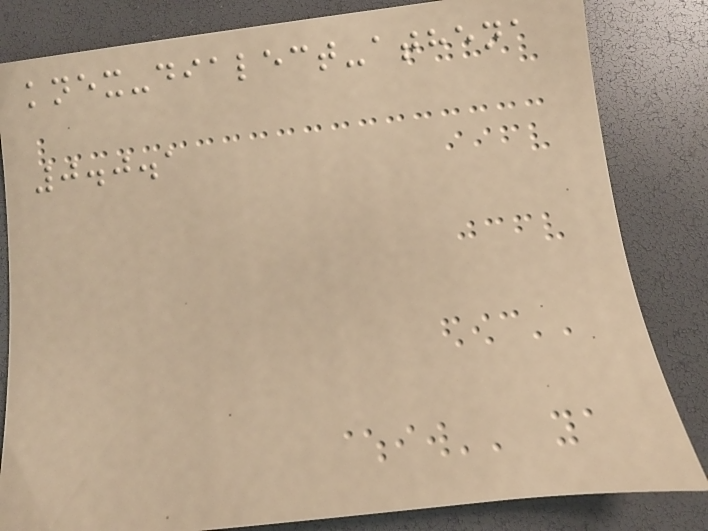knex-dialect-athena
0.0.1
